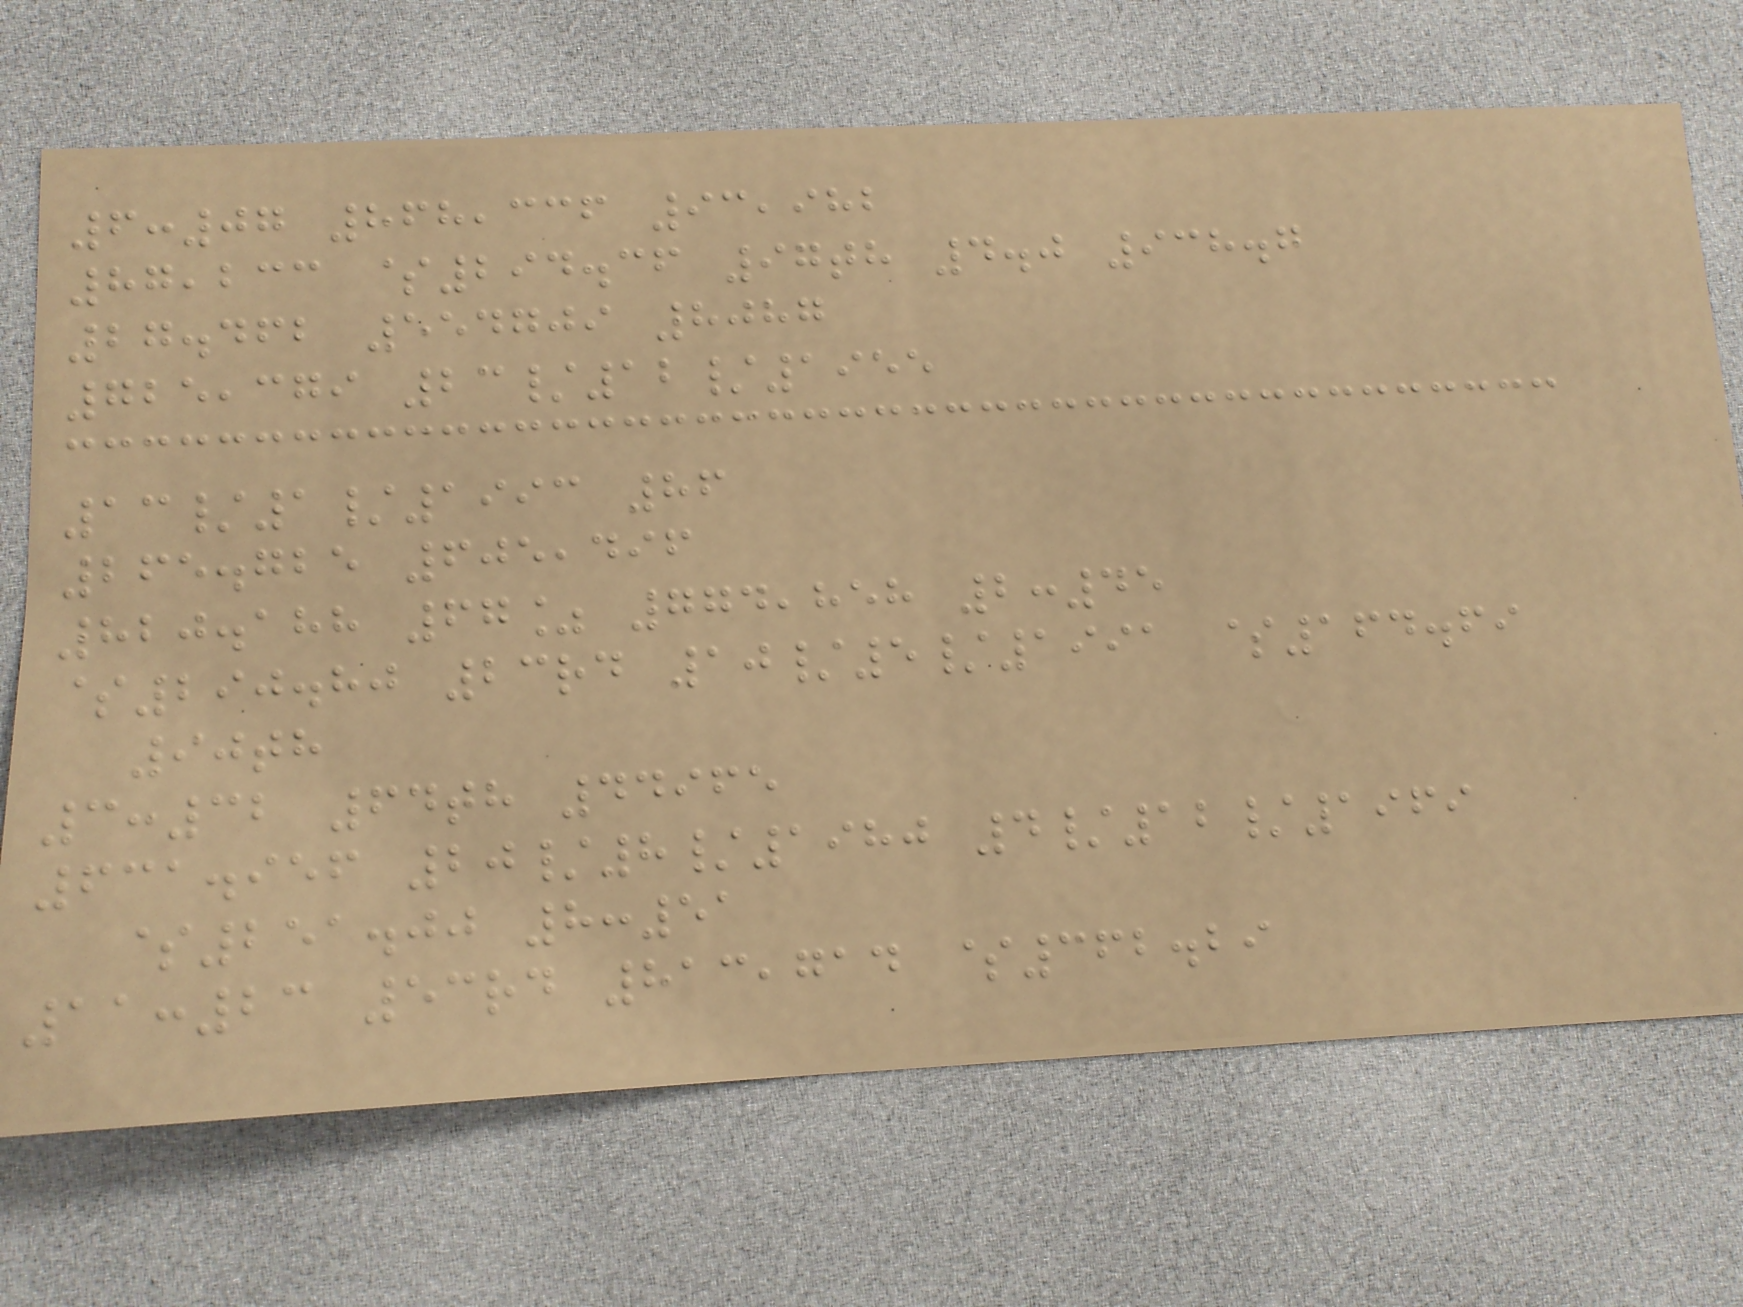6:07 868,336 93,982
87,233 $294.36 97th 4.0 938.7
27.462 554709 8087
725,379 23/12/1955
13/1/1993 86
265.725 605,496
820.188 67% 774,858 2:45
$290.80 23rd 10/5/1991 $164.69
90th
3:32 64th 44965
631.956 20/8/1980 4/12/1969
$251.00 8:51
11:23 53rd 813,714 $362.29
